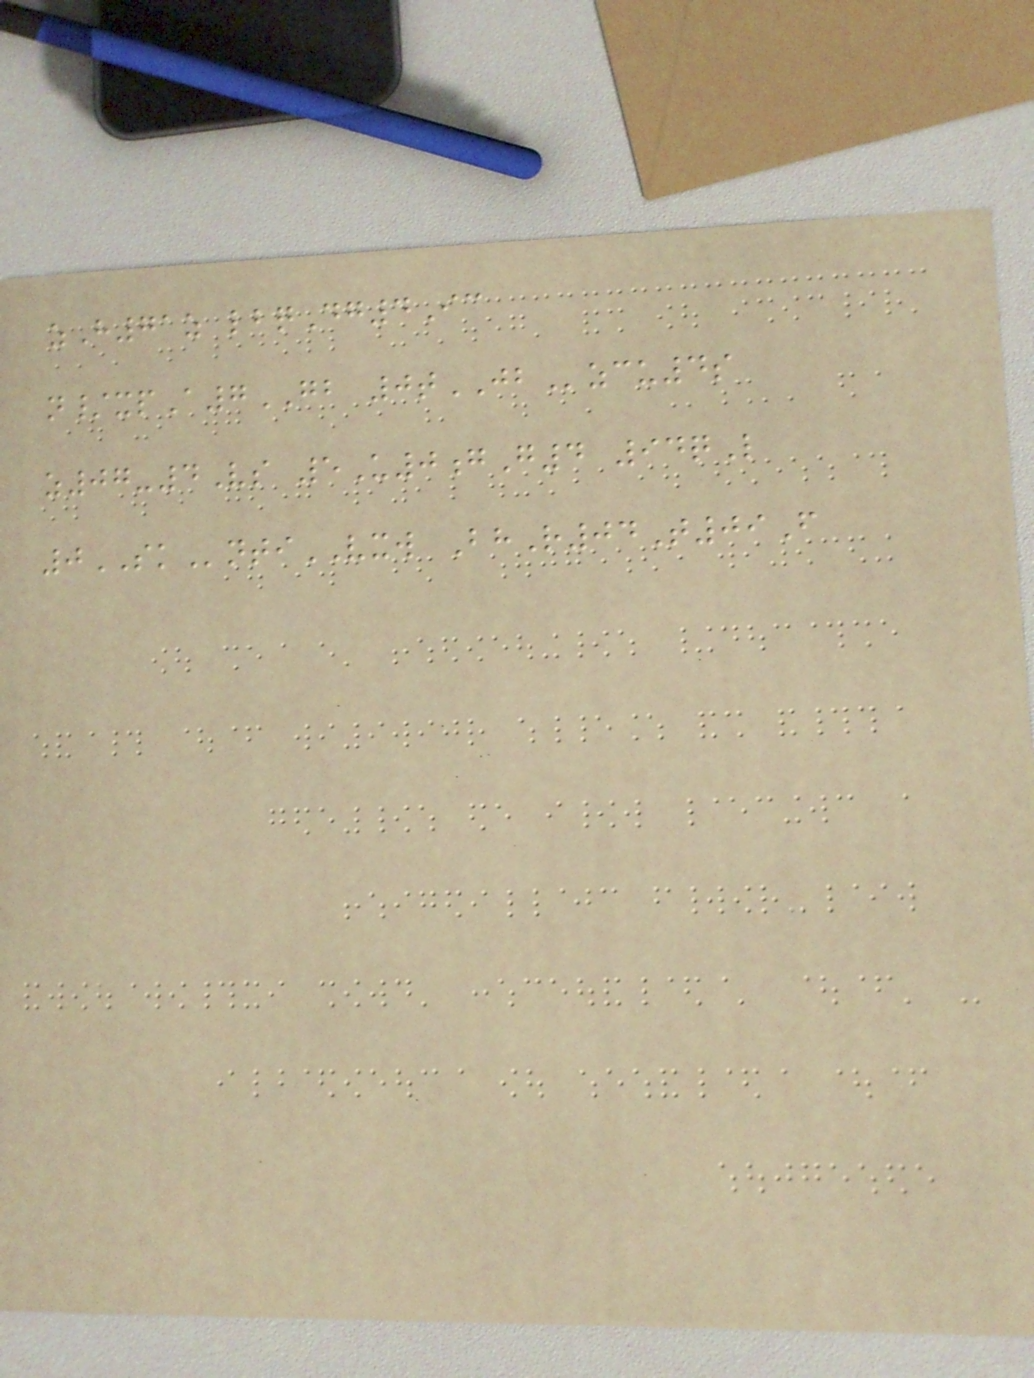zH71z lbqDg4Ic
n/xpA7GB 0tJBzcu4s
z07-4Vs 5U0gG4 94qL
0SKntiVXW BhR04T09F
